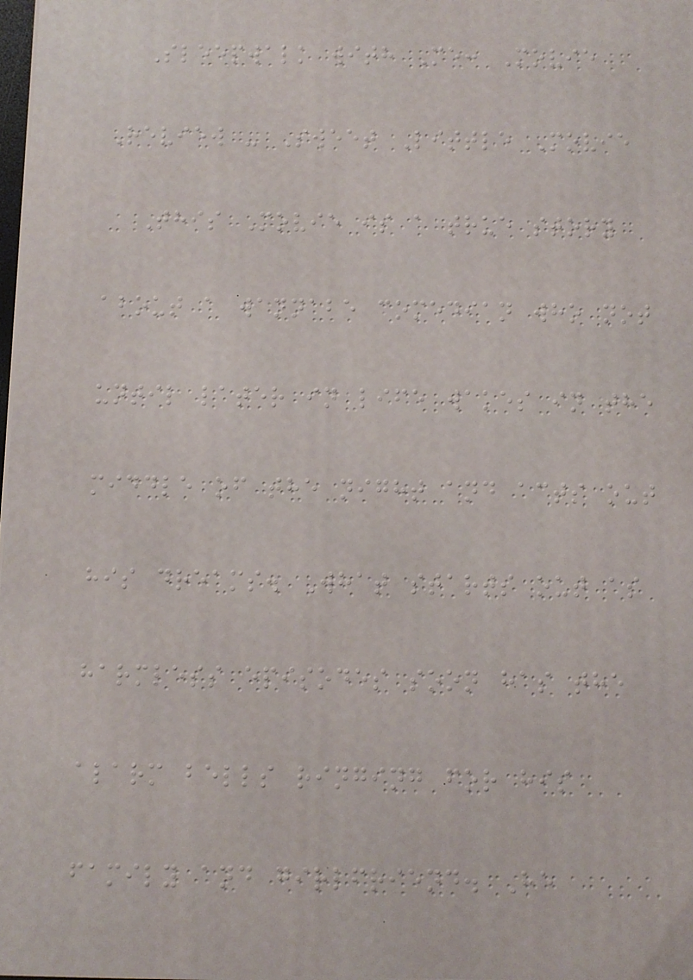Sleepwalk with Me: Movie
Review - Sweet Little Movie
This Movie is a true story
about a wannabe comedian who not
until later in life wakes in the
middle of the night and acts out
his dreams. What starts out as
harmless episodes soon has the
alarm bells ringing for his
family and girlfriend. He
